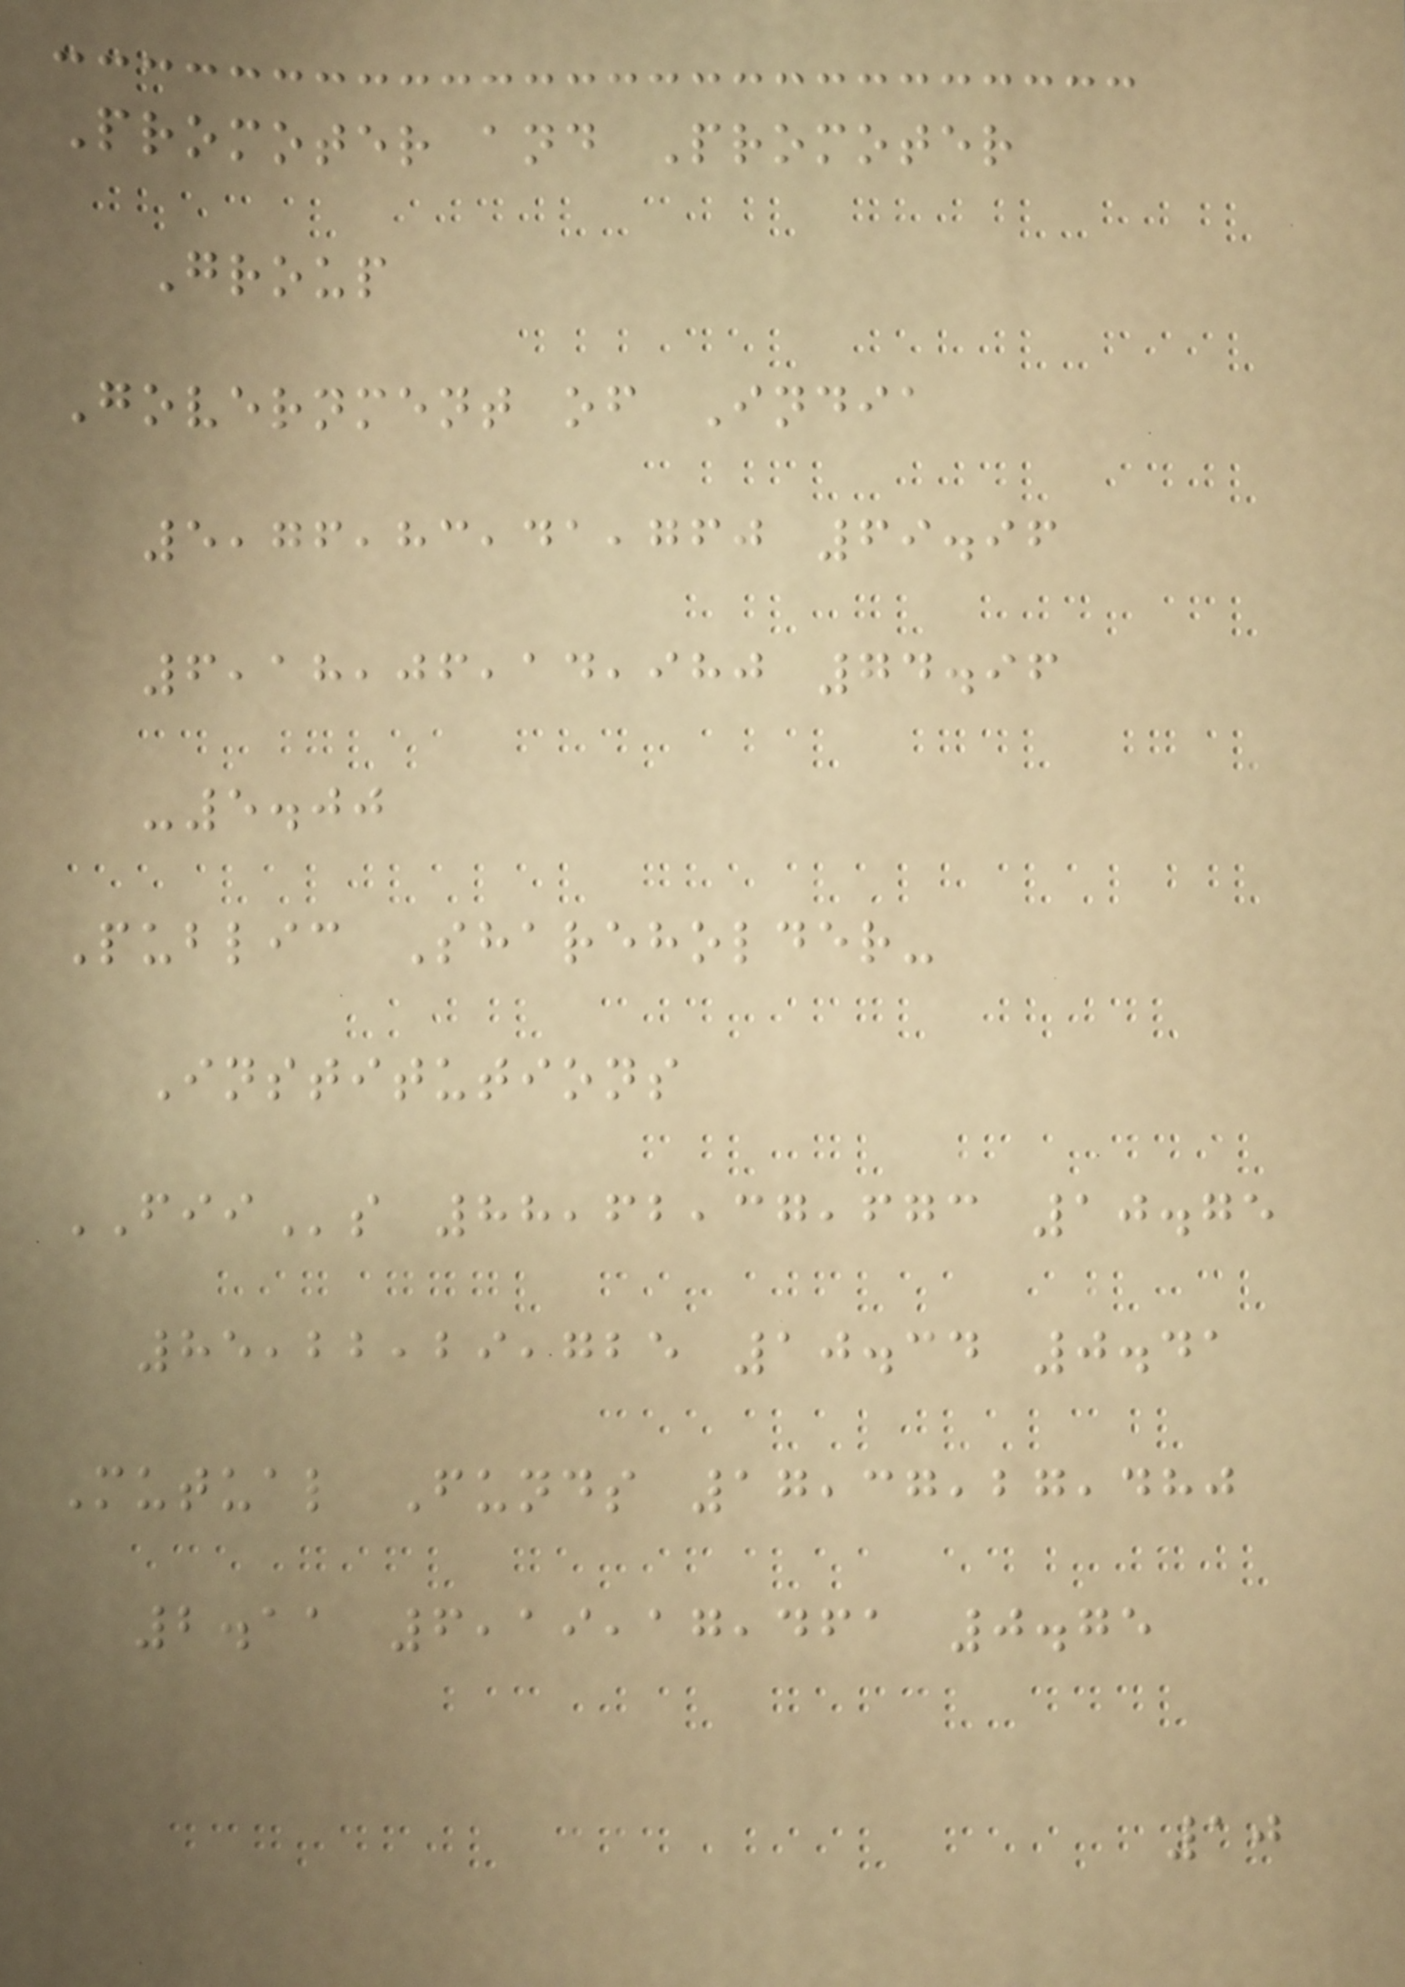Promoter and Promoter
Group
Government of India
5,76,83,41,760 69.96
6,18,06,14,980 74.96
-5.00
Public Shareholder-
Institutions
FIIs 88,62,37,673 10.75
85,22,29,725 10.34 0.41
Mutual Funds 17,37,27,480
2.11 6,19,17,461 0.75
10
